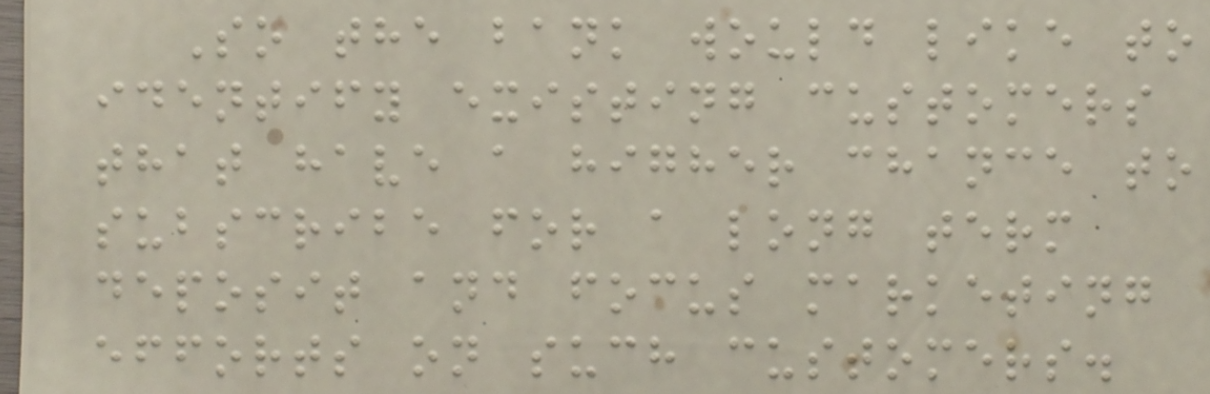So the bank would like to
identify existing customers
that have a higher chance to
subscribe for a long term
deposit and focus marketing
efforts on such customers.
